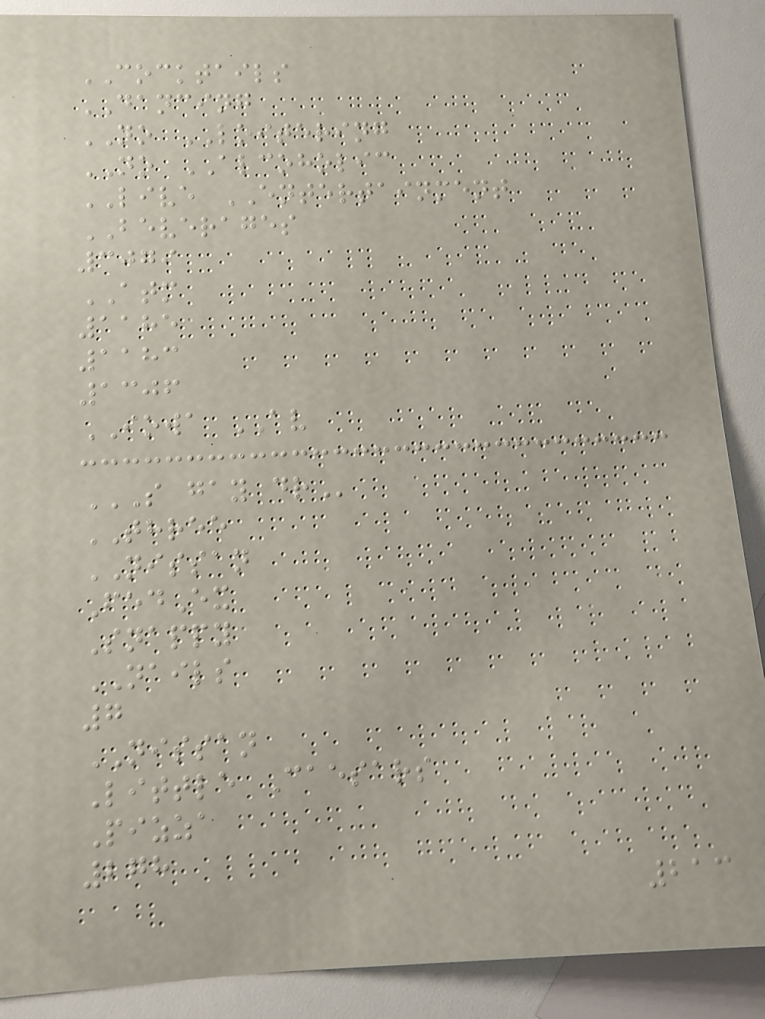COCKTAILS
DANCING
NO LOITERING
NO ALCOHOLIC
LIVE ENTERTAINMENT
BEVERAGES
3079
ATM
1185
1183
1306
IOWA AV
S GAY DR
THREE
NISSAN
FedEx
Snappy
NAILS
7
NISSAN
Little Caesars
Pizza
278
213
